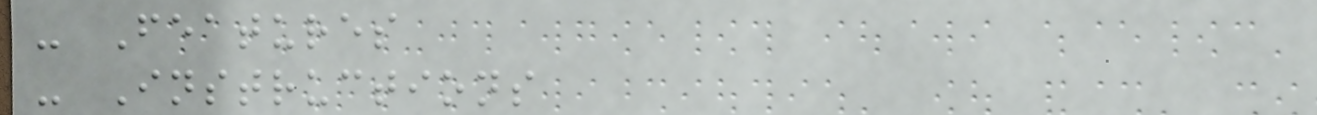- Features
- Instructions
